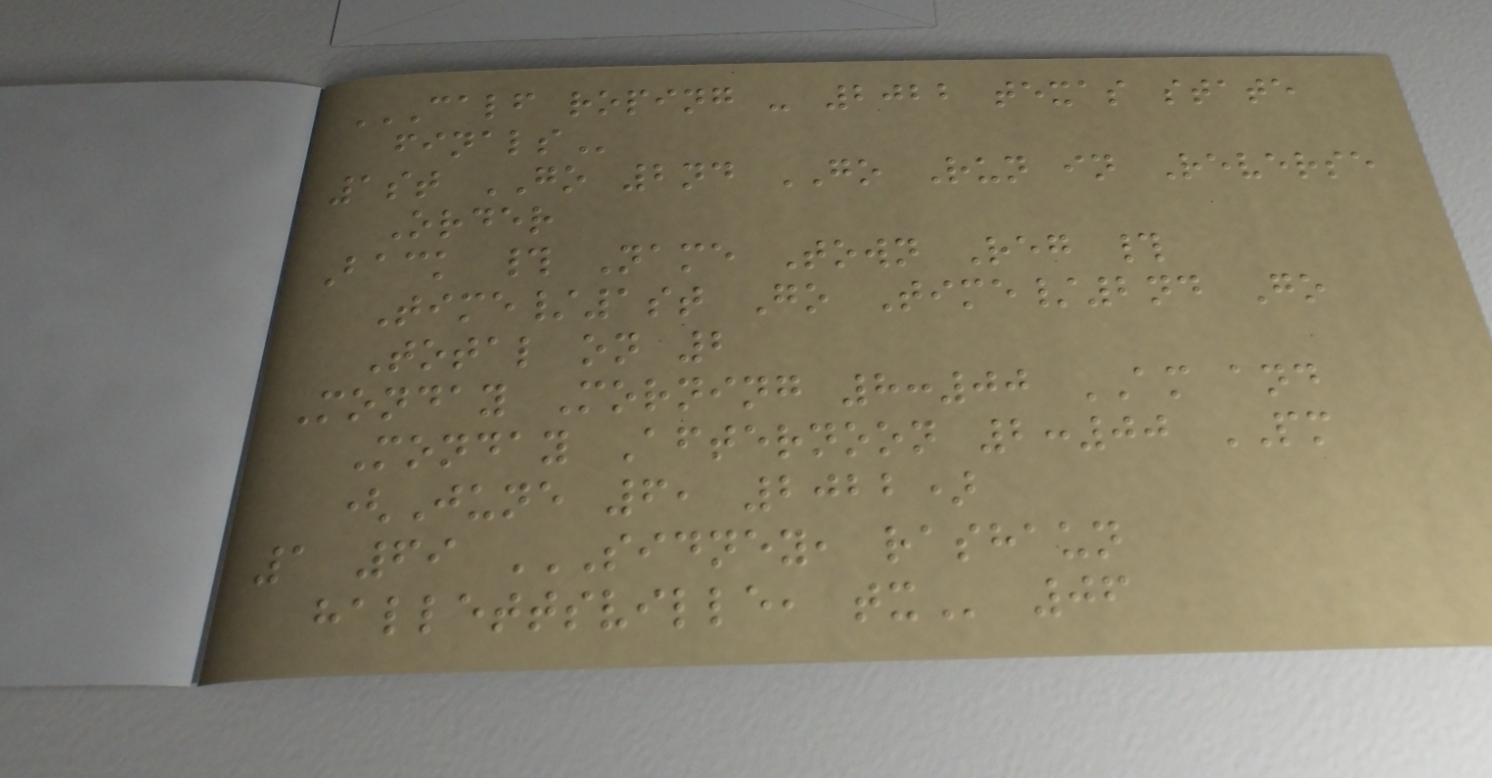CALF ROPING - 2022 TEXAS STATE
FINALS
1st GO 2nd GO Run in Reverse
Order
Back # Name Town Reg #
Time/1st Go Time/2nd Go
Total on 2
Monday Morning 8:00 AM and
Monday Afternoon 2:00 PM
(June 6, 2022)
1 69 SIDNEY, RASHAUN
HALLETTSVILLE, TX 06
